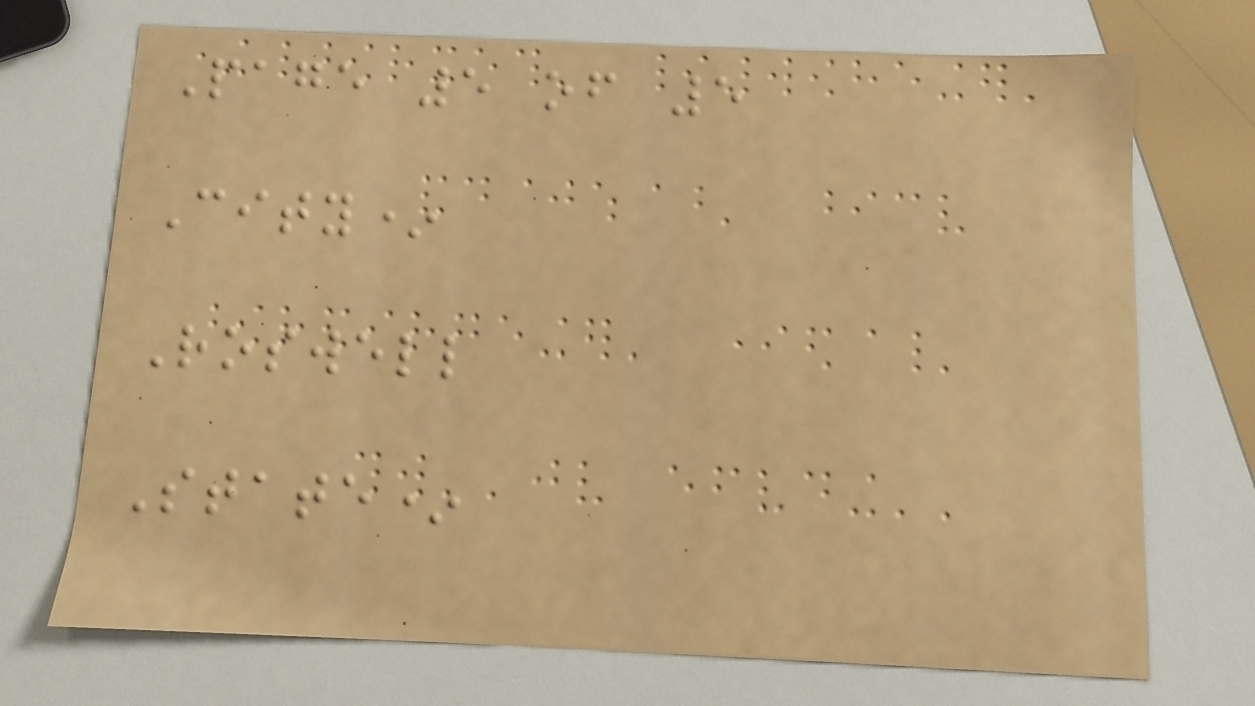Page 5 of 5
City*
Roswell
State*
